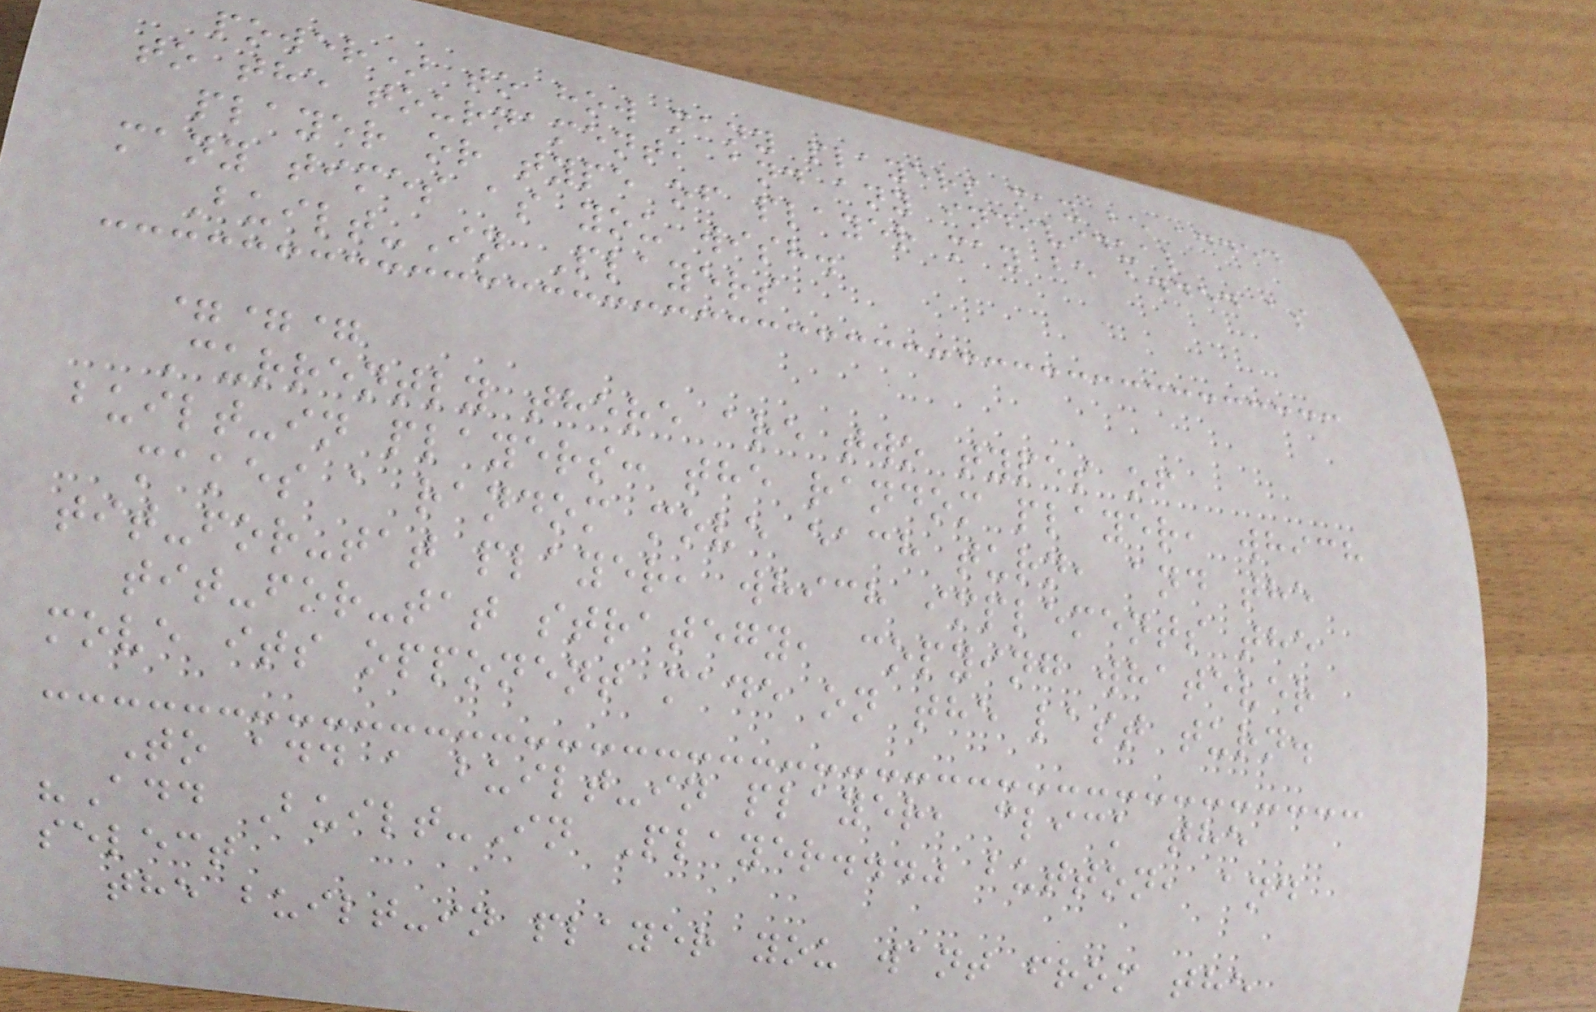power) to how many players may be added
to the tournament, and any individual
player or type of player may be added as
many times as you wish.
Built-In Players
===
Currently there are two types of
built-in players: the random player, which
makes a random move each turn, and the
tit-for-tat player, which implements the
tit-for-tat strategy, copying whatever
move its opponent made on the last turn.
To add a built-in player, click the
"Add Built-In Player..." button, and
select
the built-in player you want from the
